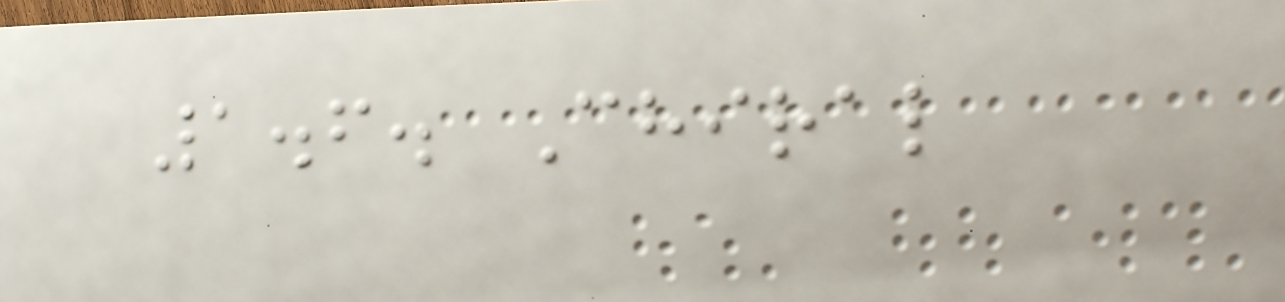1.6. Chiral
